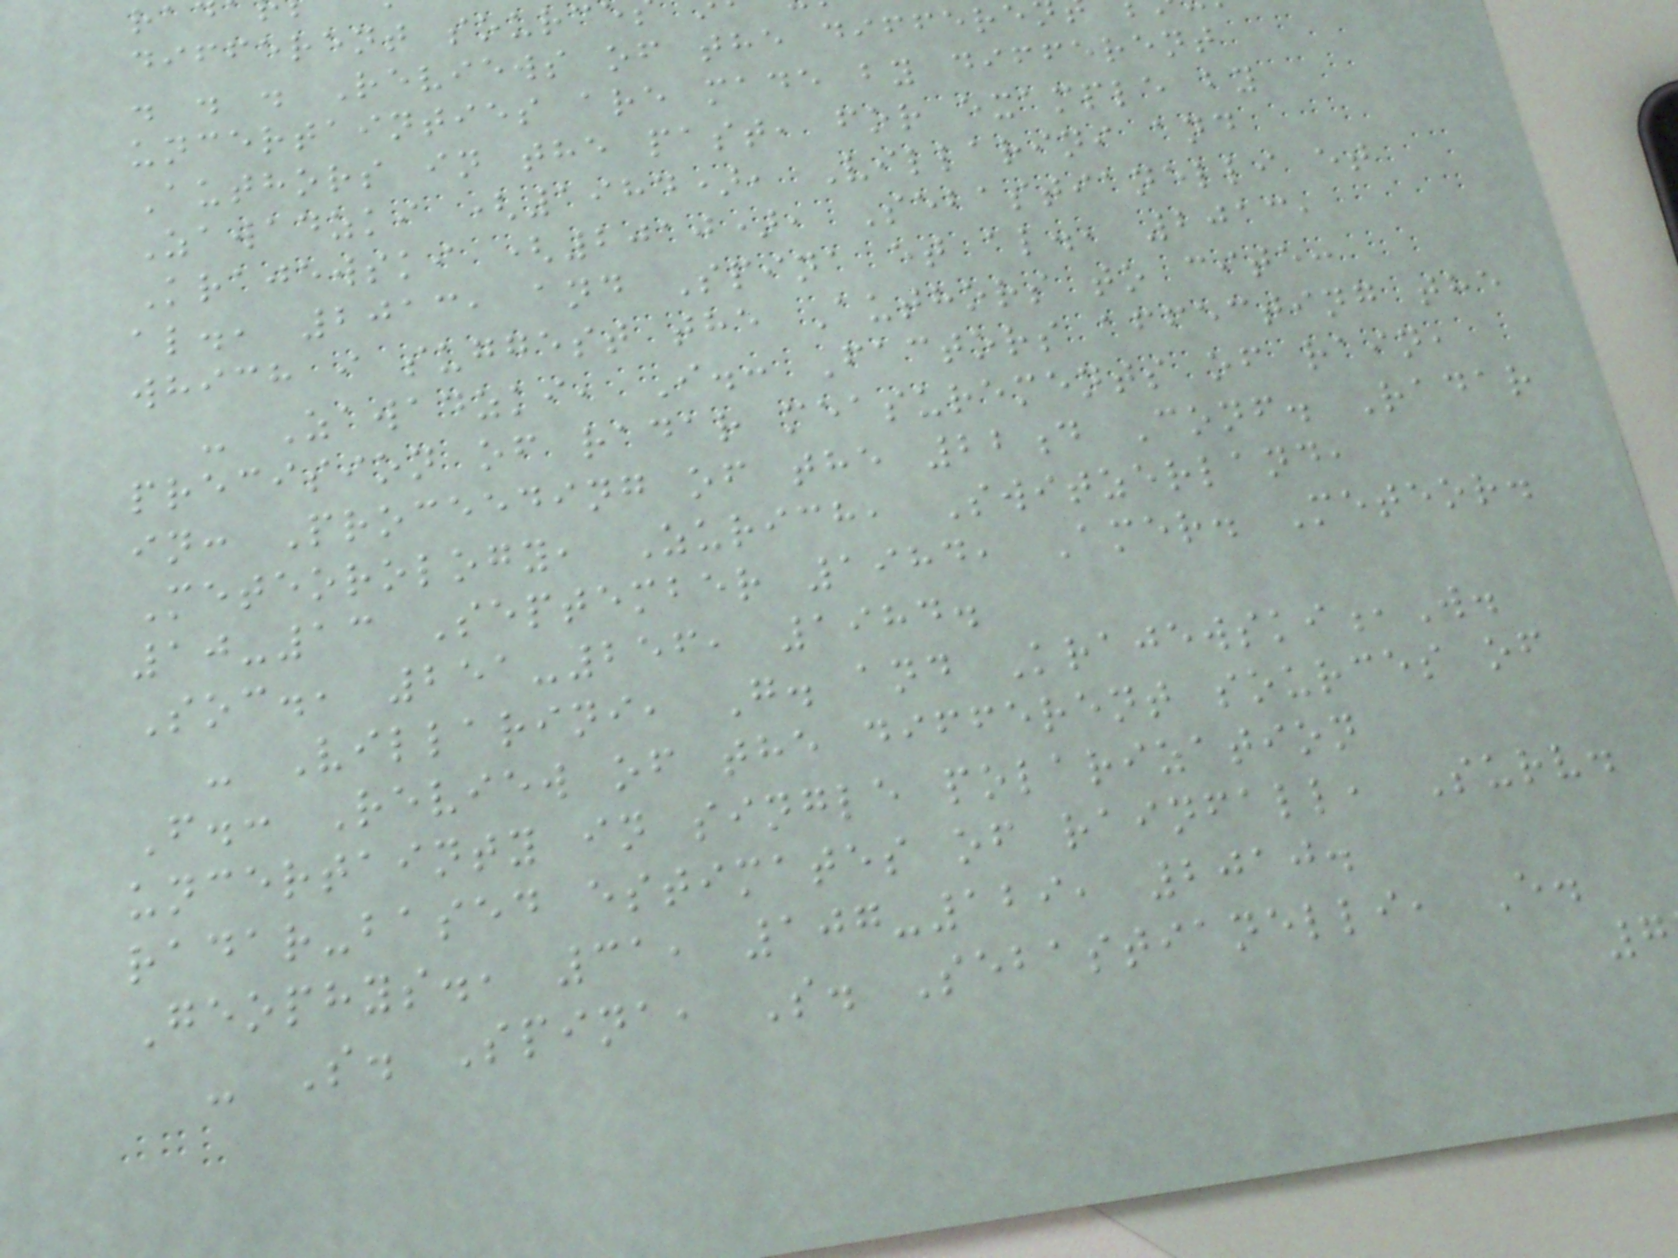different sourc
. . . Reviews of the differe
uncertainties are made by different
Authors in the past, for example by
Zawadzki (1984), Villarini and
Krajewski (2010), Sebastianelli et
al., 2013, and Spina et al., 2013,
which i suggest the Authors to cite:
- Zawadzki, I.: Factors affecting the
precision of radar measurements of rain,
in: Proceeding of the 22d Conf. Radar
Meteorology, Zurich, Switzerland,
10-13 September 1984, Amer. Meteor.
Soc., 251-256, 1984.
- Villarini, G. and Krajewski,W.
F.: Review of the different sources of
uncertainty in single polarization
radar-based estimates of rainfall, Surv.
Geophys., 31, 107-129, 2010.
- S. Spina, S. Sebastianelli, E.
